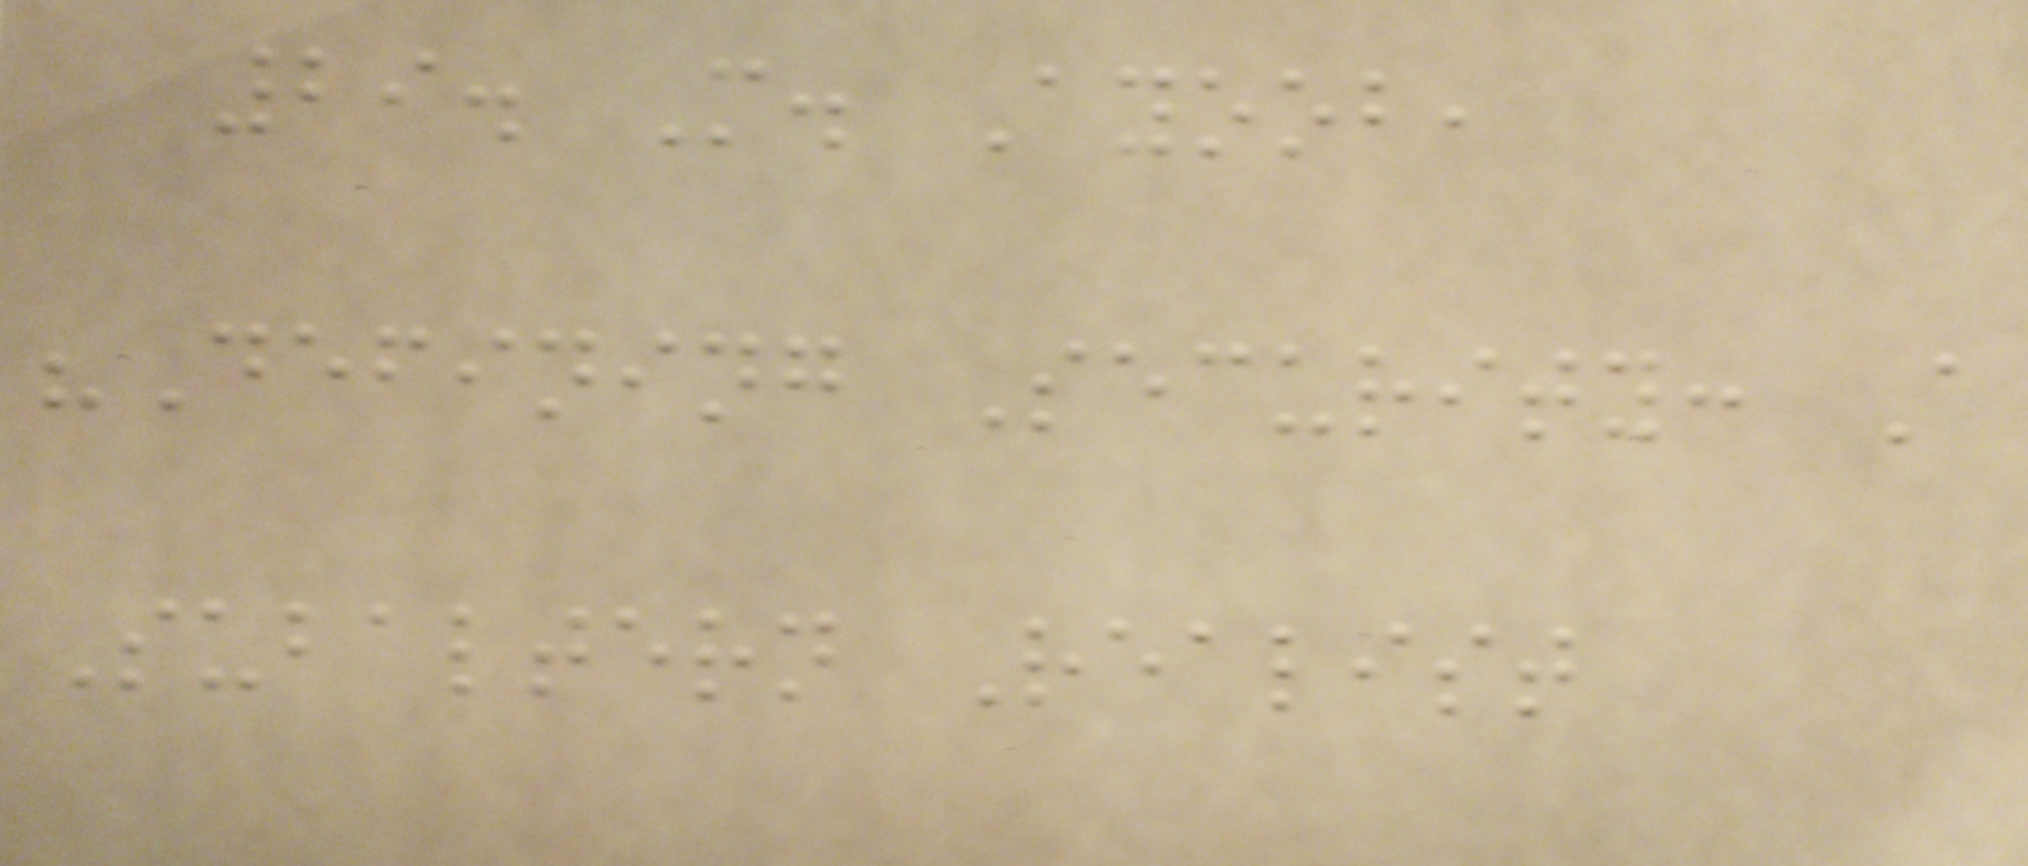29. M. Ayoob,
"Defining Security: A
Subaltern Realist
